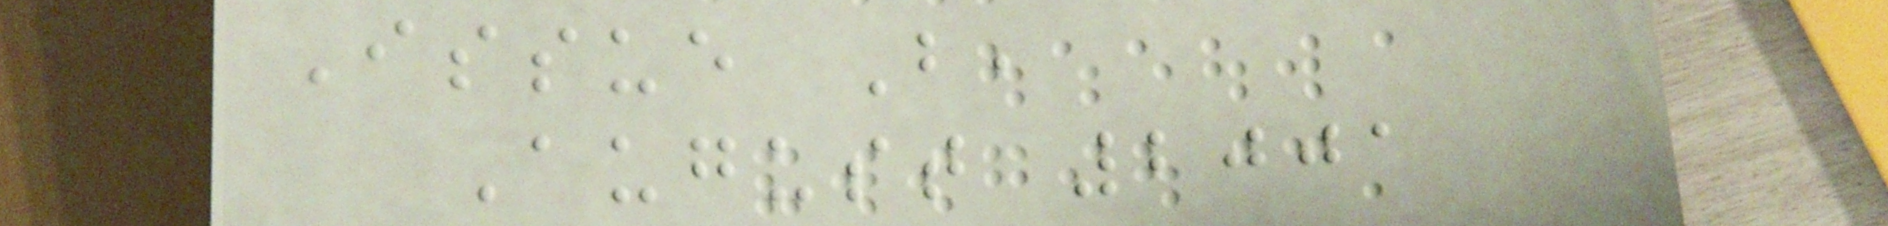Issue B,
August 2001
